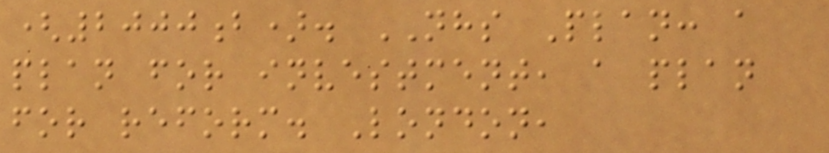(2000b). NHS Plan: a
plan for investment, a plan
for reform. London,
